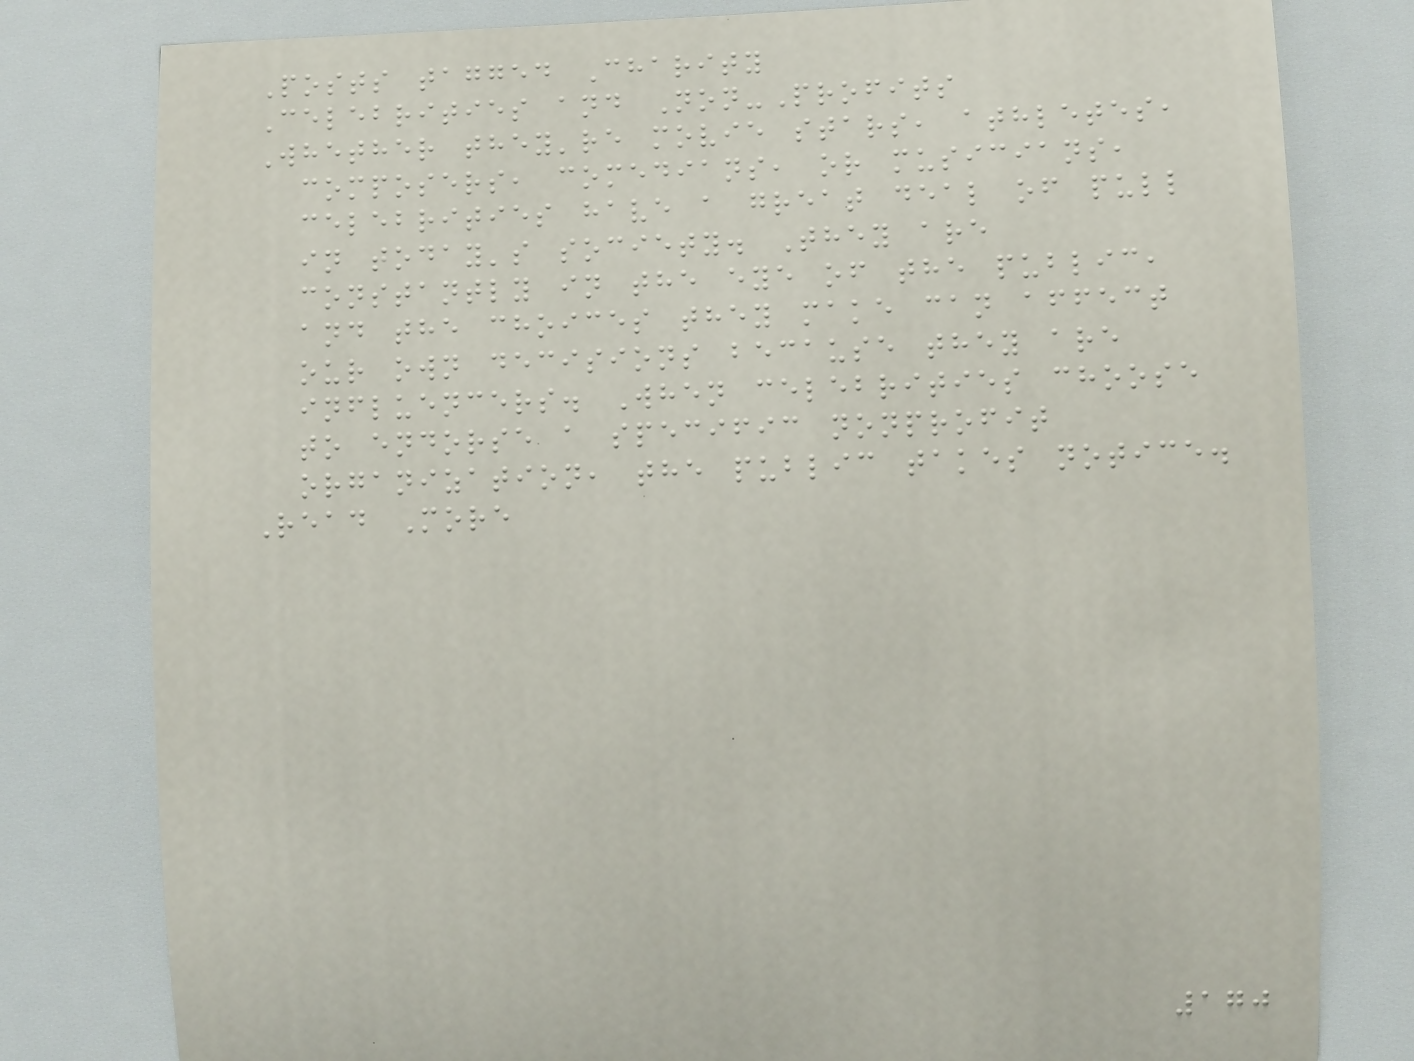Posts tagged Charity
Celebrities and Non-Profits
Whether they're movie stars, athletes,
composers, comedians, or musicians,
celebrities have a great deal of pull
in today's society. They are
constantly in the eye of the public,
and the choices they make can affect
our own decisions because they are
influencers. When celebrities choose
to endorse a specific nonprofit
organization, the public takes notice.
Read More
170
